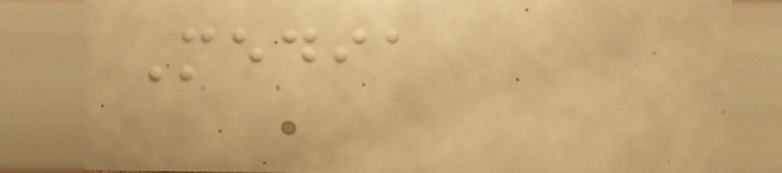Media
